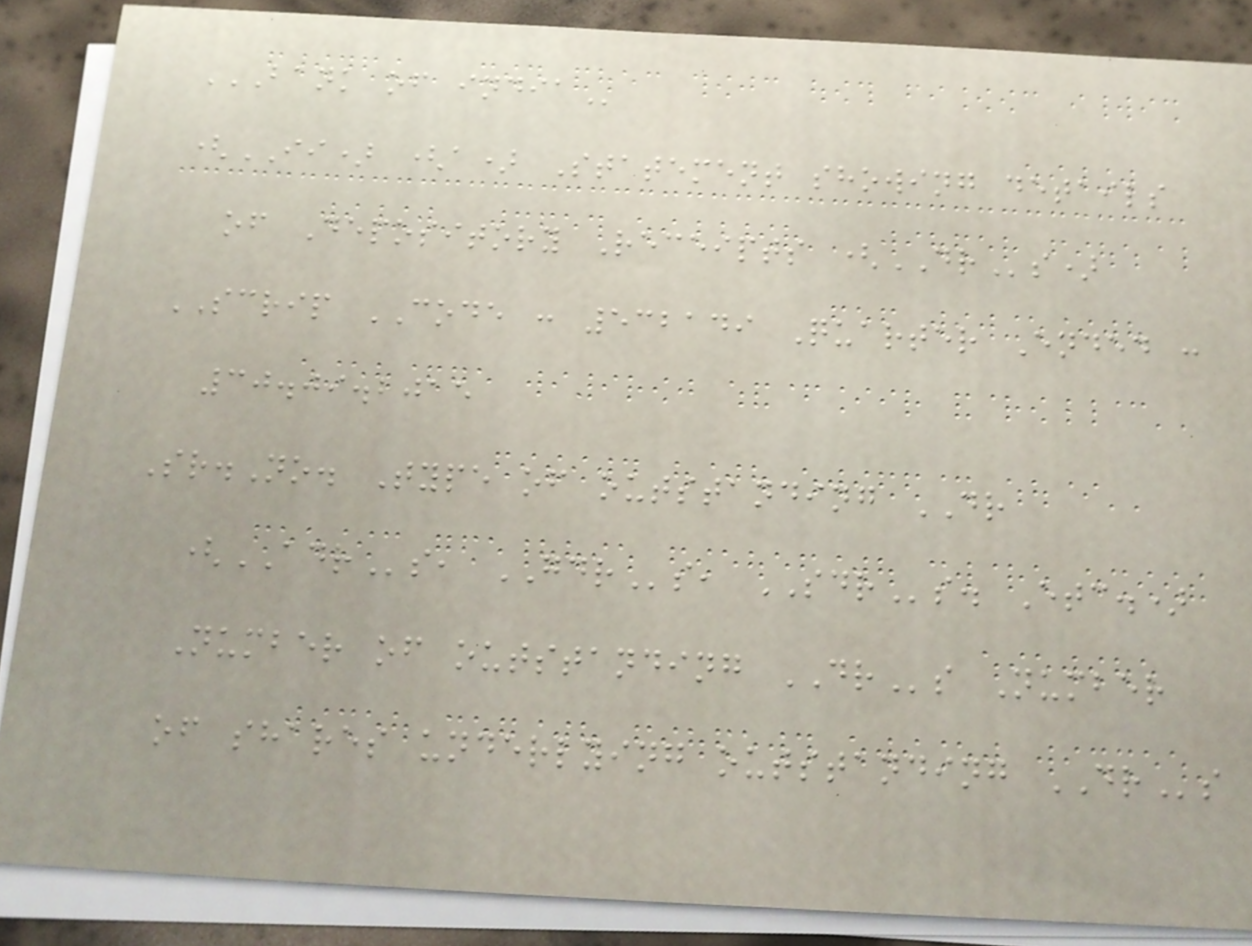BANK OF INDIA
(II) (a) Statement showing details
of Depository Receipts (DRs)
SCRIP CODE : 532149 Quarter Ended :
30.09.2015
Sr.No. Type of outstanding DR
(ADRs, GDRs, SDRs. Etc.)
Number of outstanding DRs Number
of shares underlying outstanding DRs
